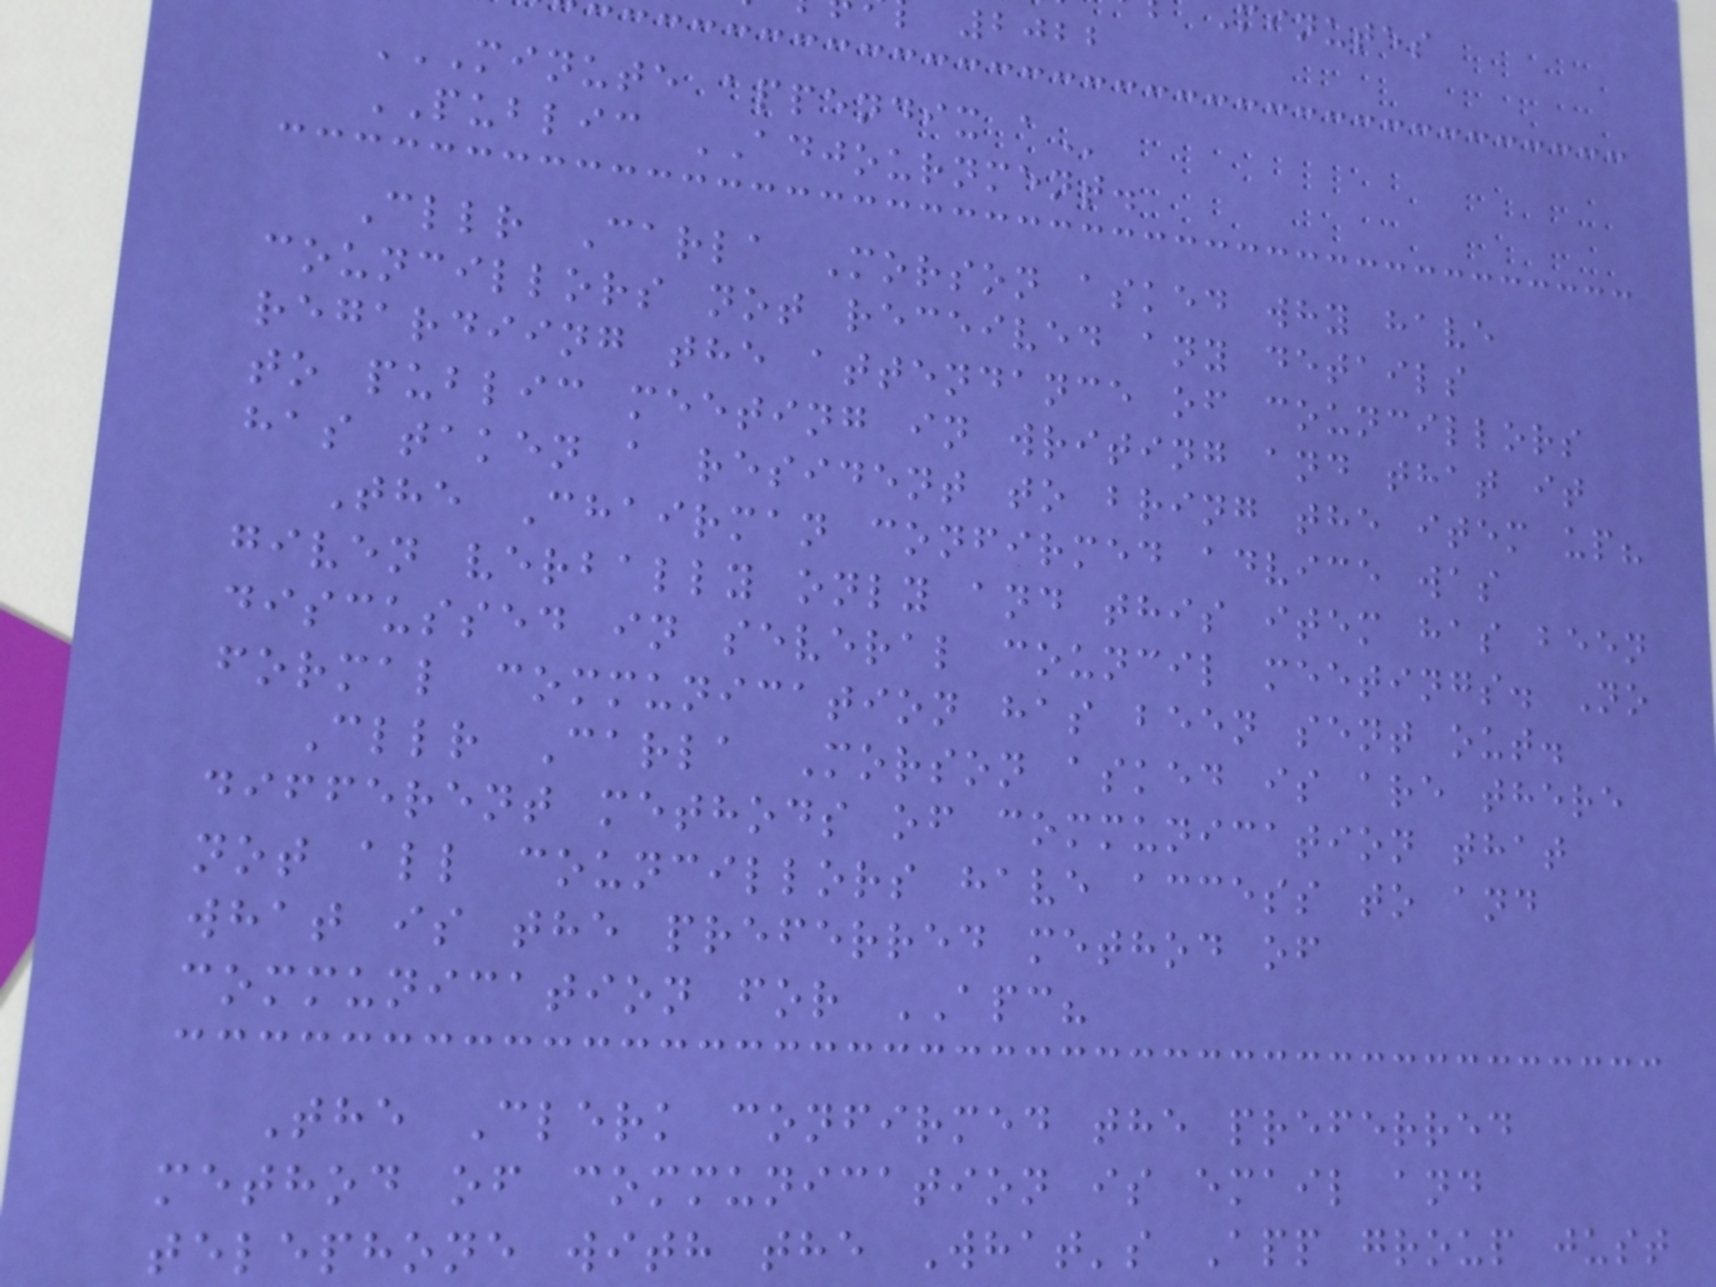MINUTE APPENDIX A
PUBLIC ADJOURNMENT.
Cllr Carla Morson asked why have
councillors not received any details
regardiing the attendance of councillors
to public meeting in writing and that it
has taken a resident to bring the item up?
The Chairman confirmed advice was
given verbally only and this item has been
discussed in several council meetings. No
formal communication has been sent out.
Cllr Carla Morson asked is are there
different methods of communication that
not all councillors have access to and
what is the preferred method of
communication for APC?
The Clerk confirmed the preferred
method of communication is email and
telephone with the What's App group just
